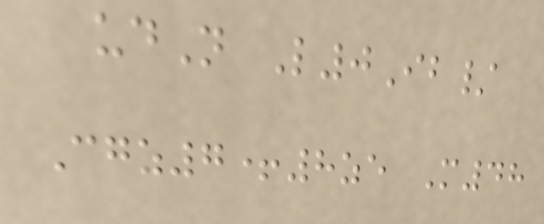udN L0Ib/
Cgz7+8ze M48
